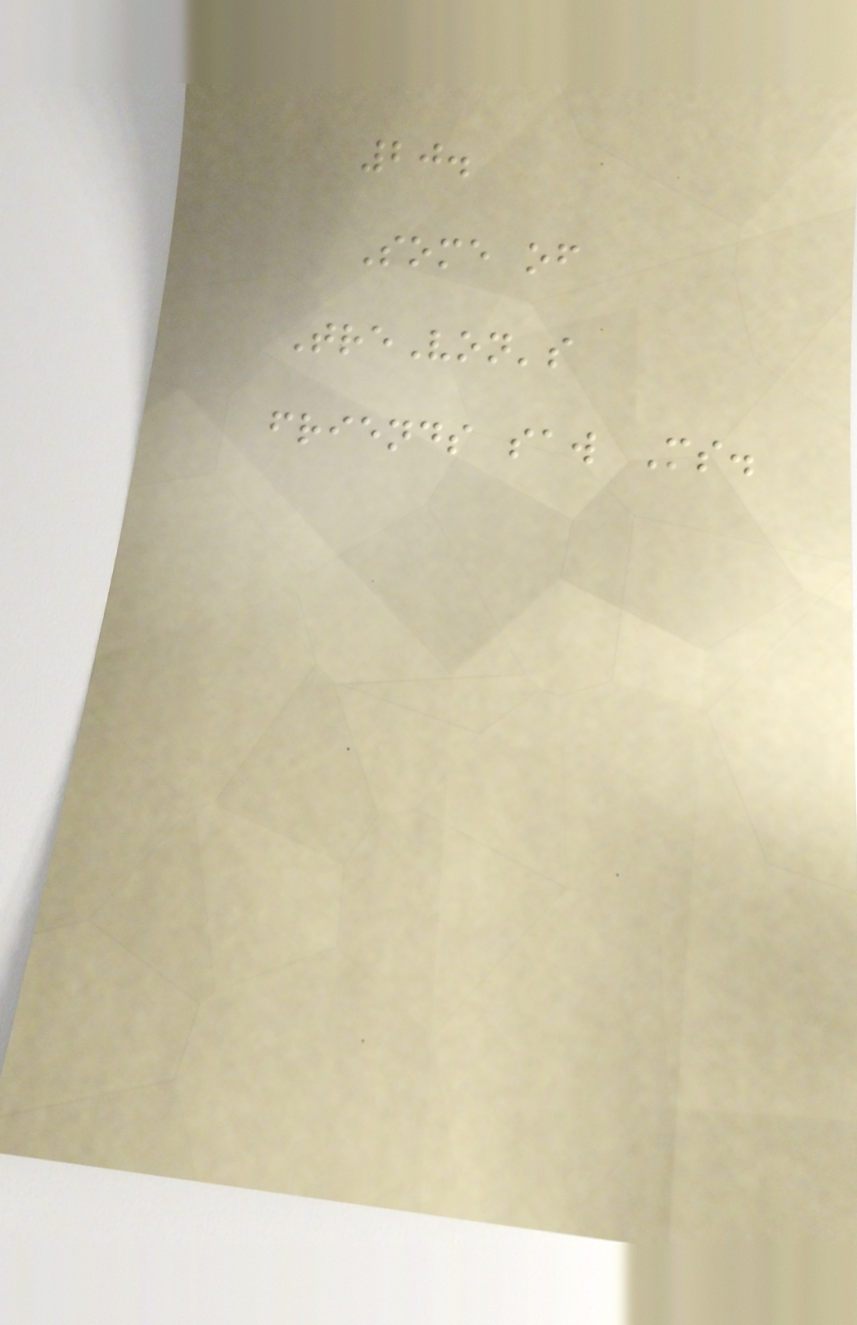20.
Some of
TreVon's
friends saw Ms.
